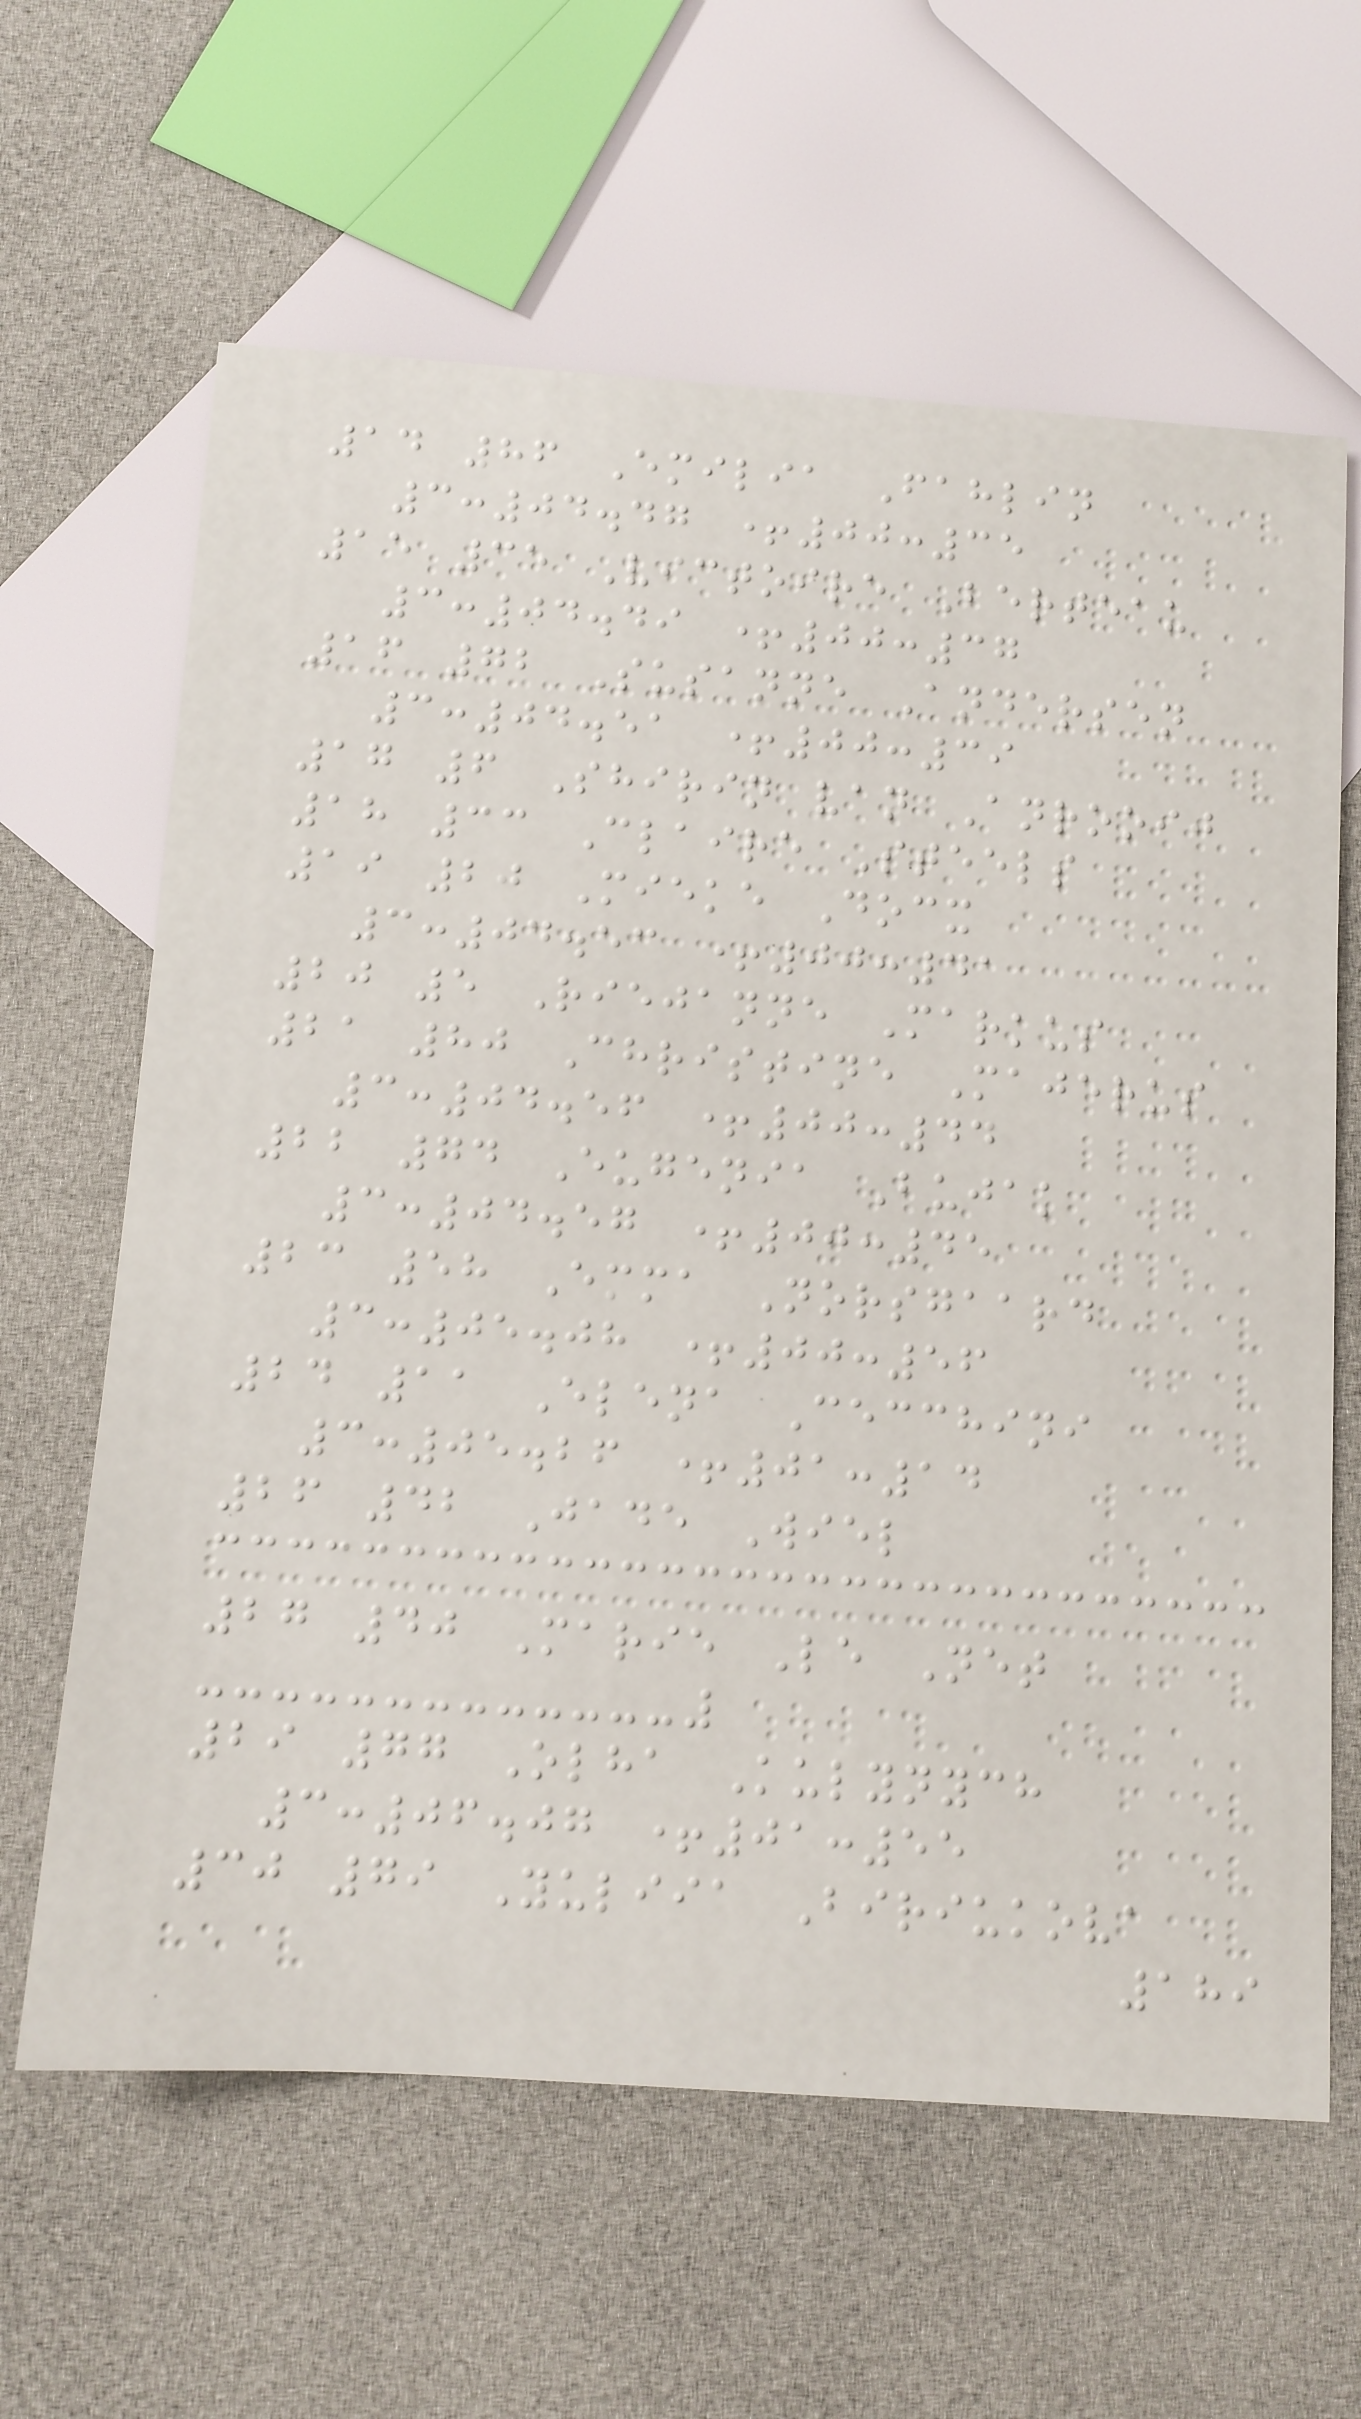14 86 Emilia Fahlin
3:04.47 +00:35
15 35 Victoire Berteau
3:04.49 +00:37
16 72 Susanne Andersen
3:04.51 +00:39
17 6 Shirin van Anrooij
18 33 Claire Steels
19 20 Mieke Docx
3:04.53 +00:41
20 5 Riejanne Markus
21 80 Christine Majerus
3:04.56 +00:44
22 74 Eugenia Bujak
3:04.57 +00:45
23 58 Emma Norsgaard
3:05.08 +00:56
24 11 Elena Cecchini
3:05.26 +01:14
26 42 Jade Wiel
27 40 Marie Le Net
29 77 Olha Kulynych
3:06.07 +01:55
30 79 Yuliia Biriukova
189
